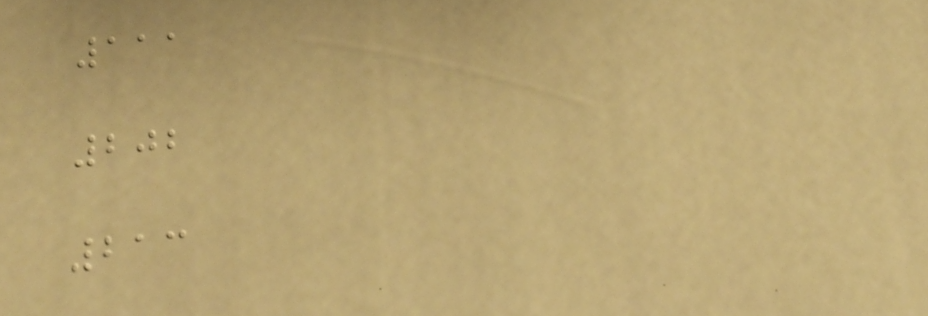111
202
213
